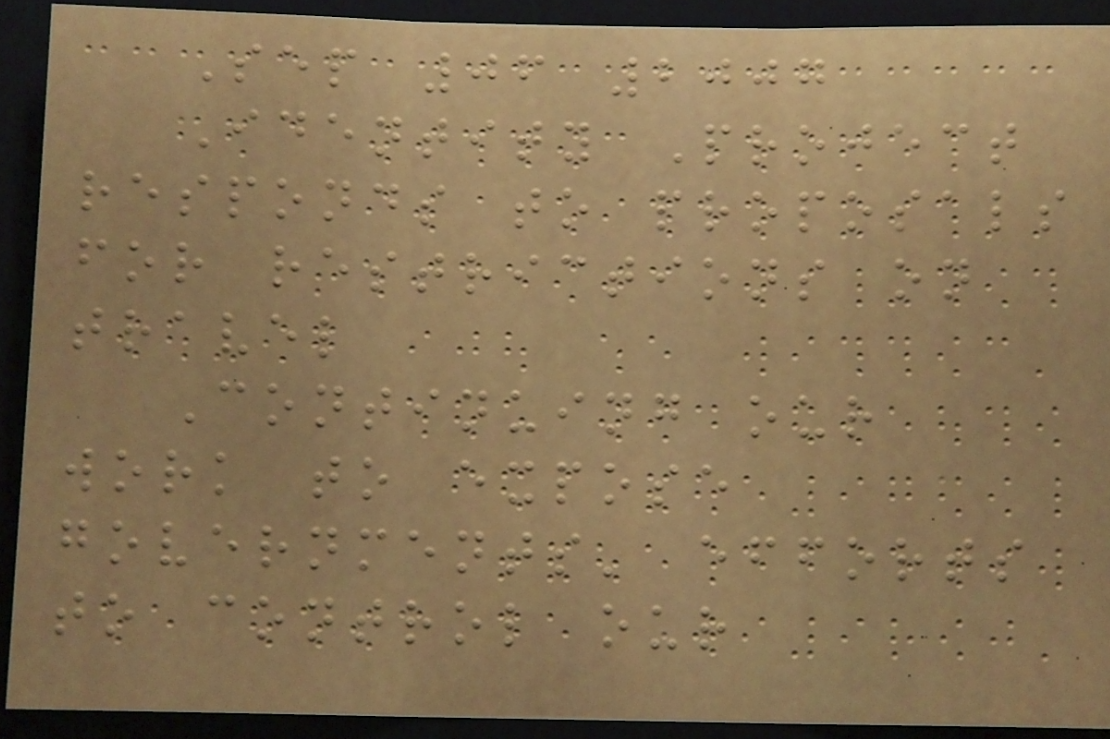Sep 06 2007
Identity Project
responds to proposals
for restrictions on
travel
Continuing our
work to expose
governments' efforts
to control our
